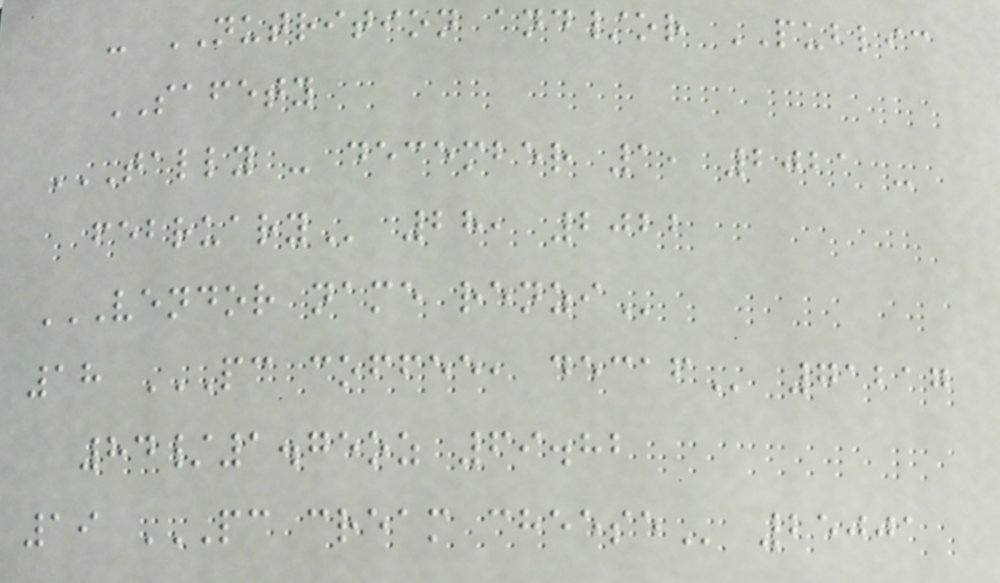- NUTRITION and/or PUBLIC
SAFETY
TALLY - DECEMBER 1, 2021 -
FEBRUARY 28, 2022
VENDOR NAME RENZI
18 PC COFFEE, DECAF 71217
84/1.75oz 69.82
19 PC CREAM CHEESE 25001
